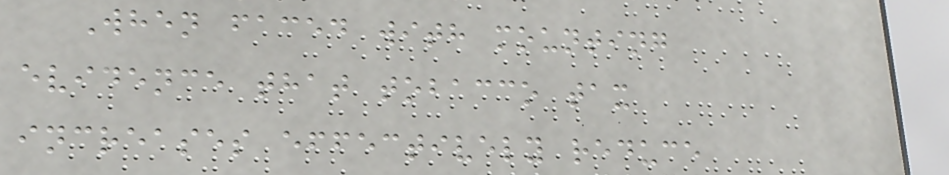When faced with mounting
evidence that tobacco tax
increases effectively reduce
